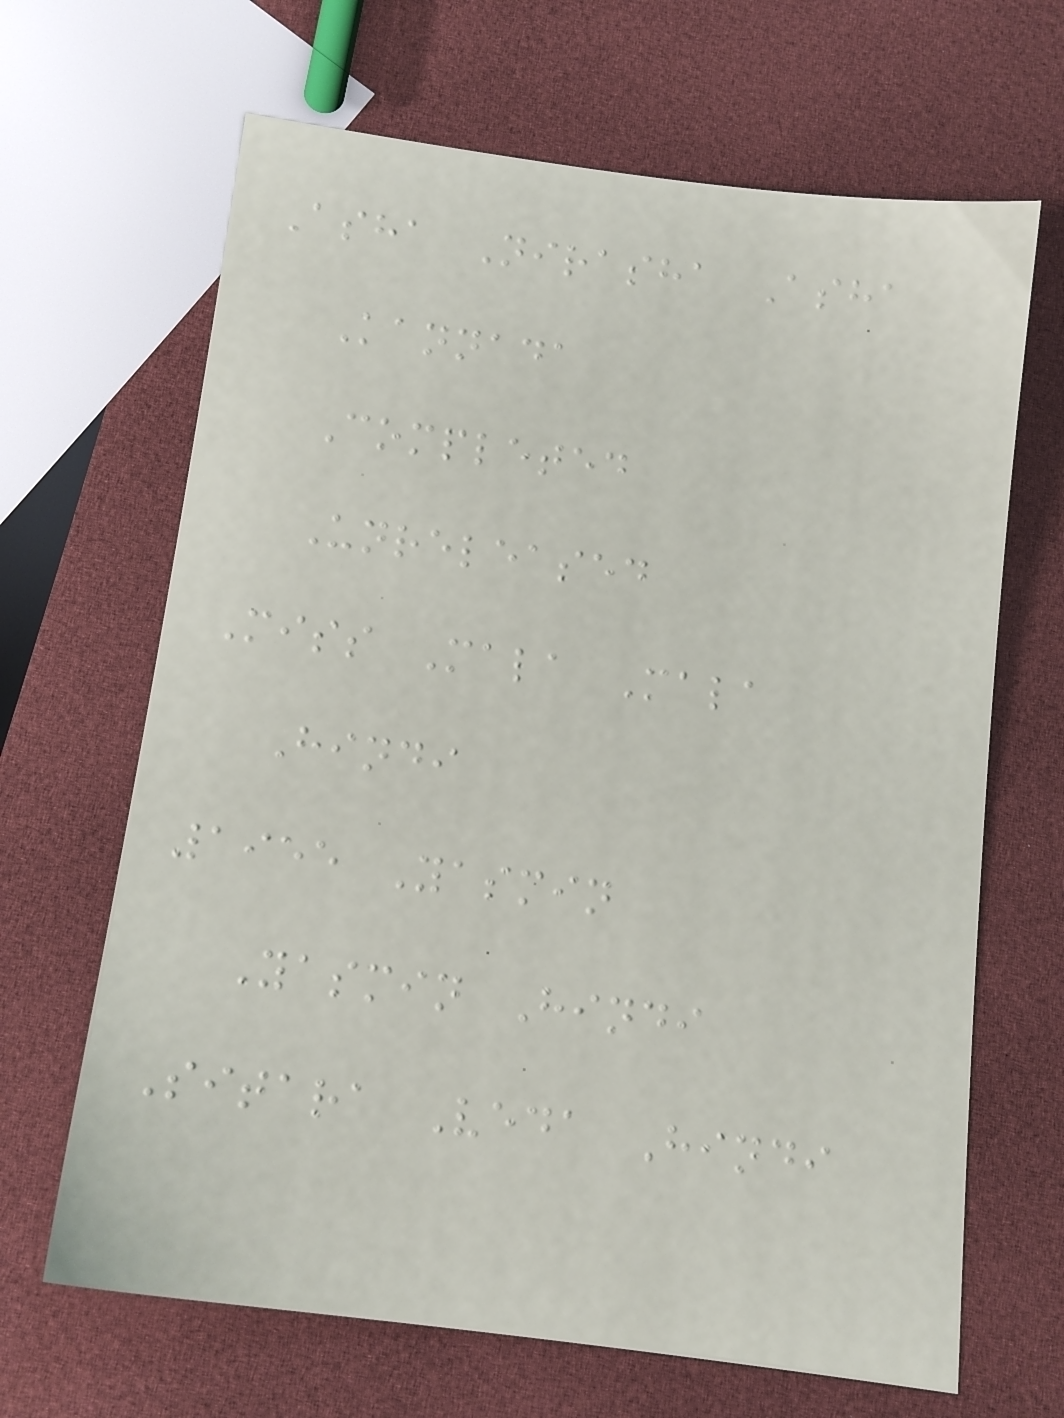Asha Nirasha Asha
Kannada
Completed
Unreleased
Miss Mala Mala
Hindi
1955 Yasmin
Yasmin Hindi
Sitara Veda Hindi
